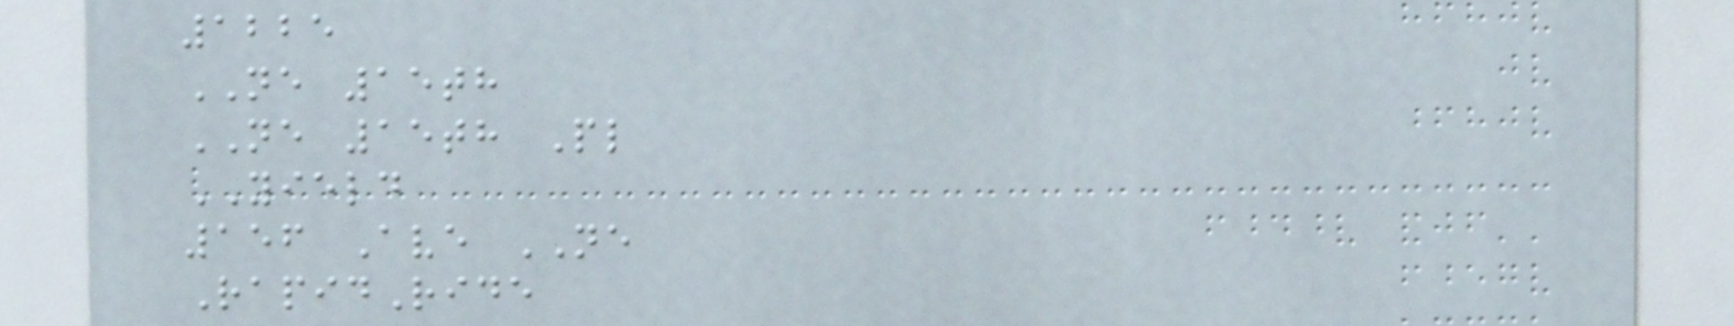1225
NE 15th
NE 15th Pl
YIELD
156 Ave NE
RapidRide
